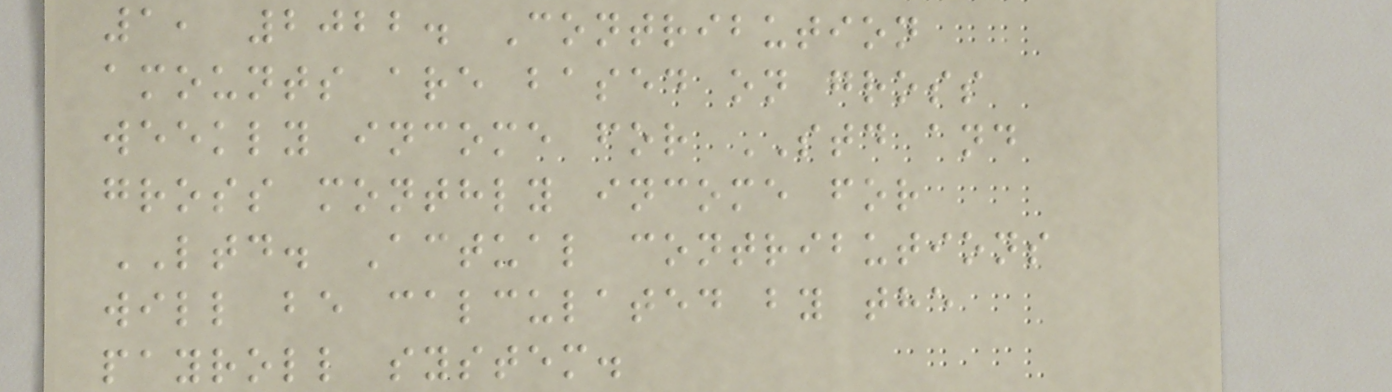1, 2022. Contribution
amounts are based on gross
weekly income for STD and
gross monthly income for
LTD. Actual contributions
will be calculated by the
payroll system.
